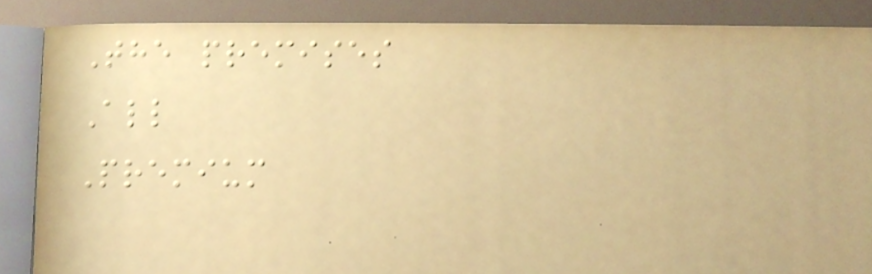The premises
All
Premium
